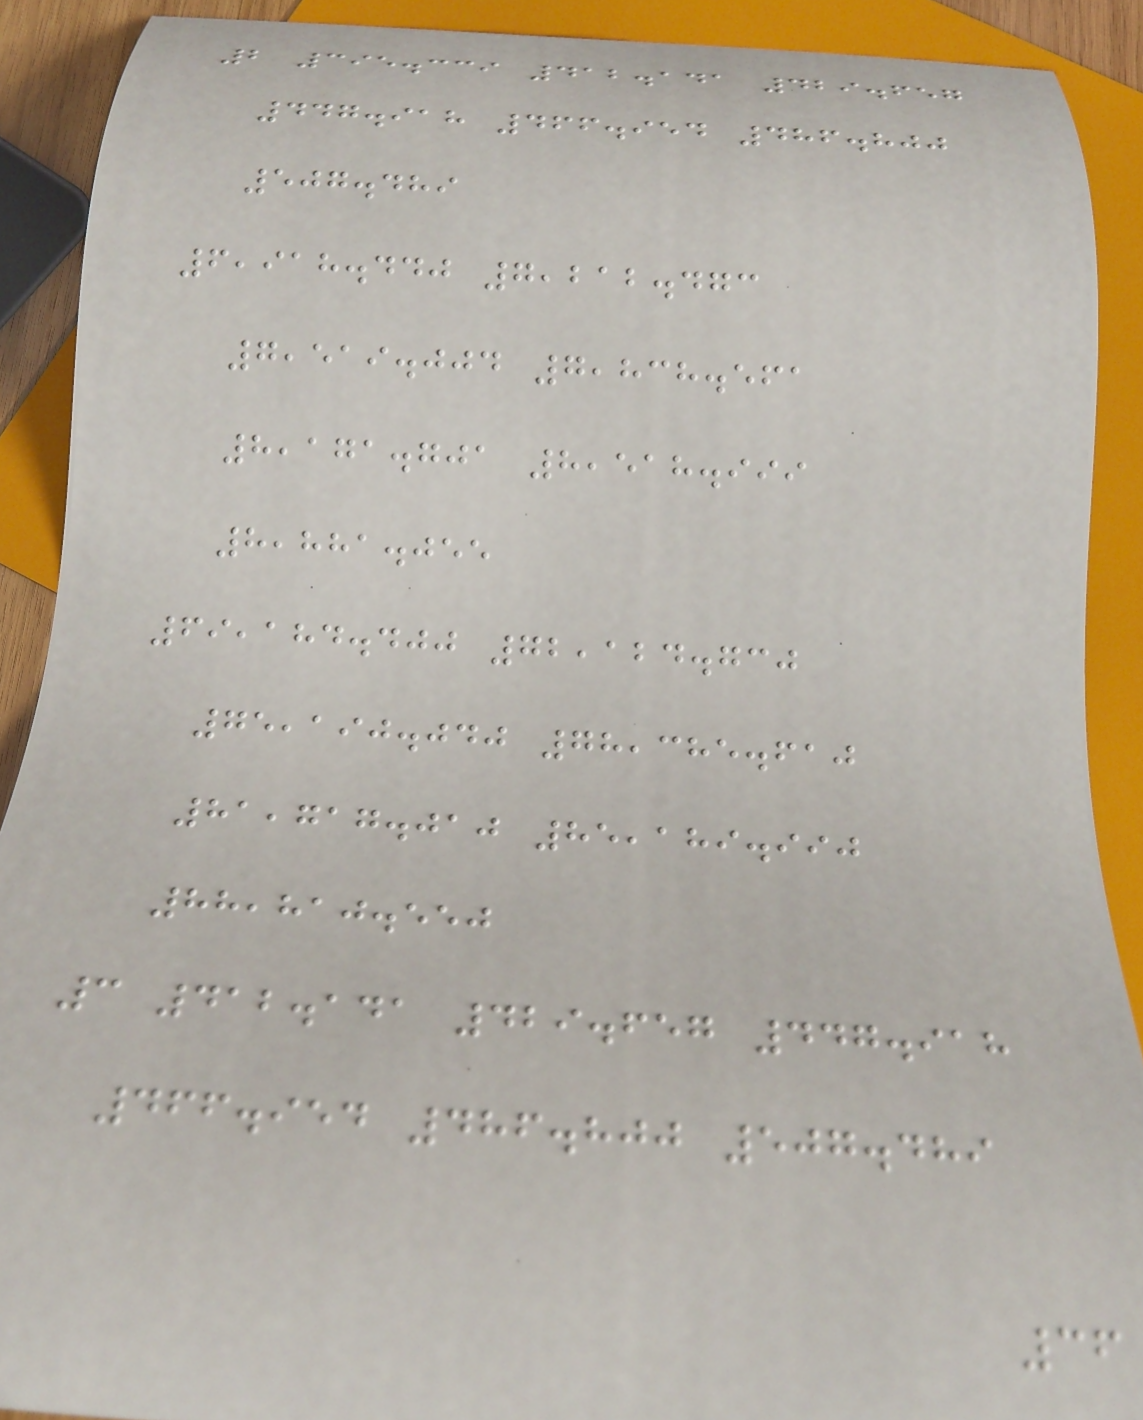2 395.339 412.141 429.657
447.918 466.954 486.800
507.489
6,918.440 7,212.473
7,519.004 7,838.561
8,171.701 8,518.999
8,881.055
69,184.400 72,124.730
75,190.040 78,385.610
81,717.010 85,189.990
88,810.550
3 412.141 429.657 447.918
466.954 486.800 507.489
36
